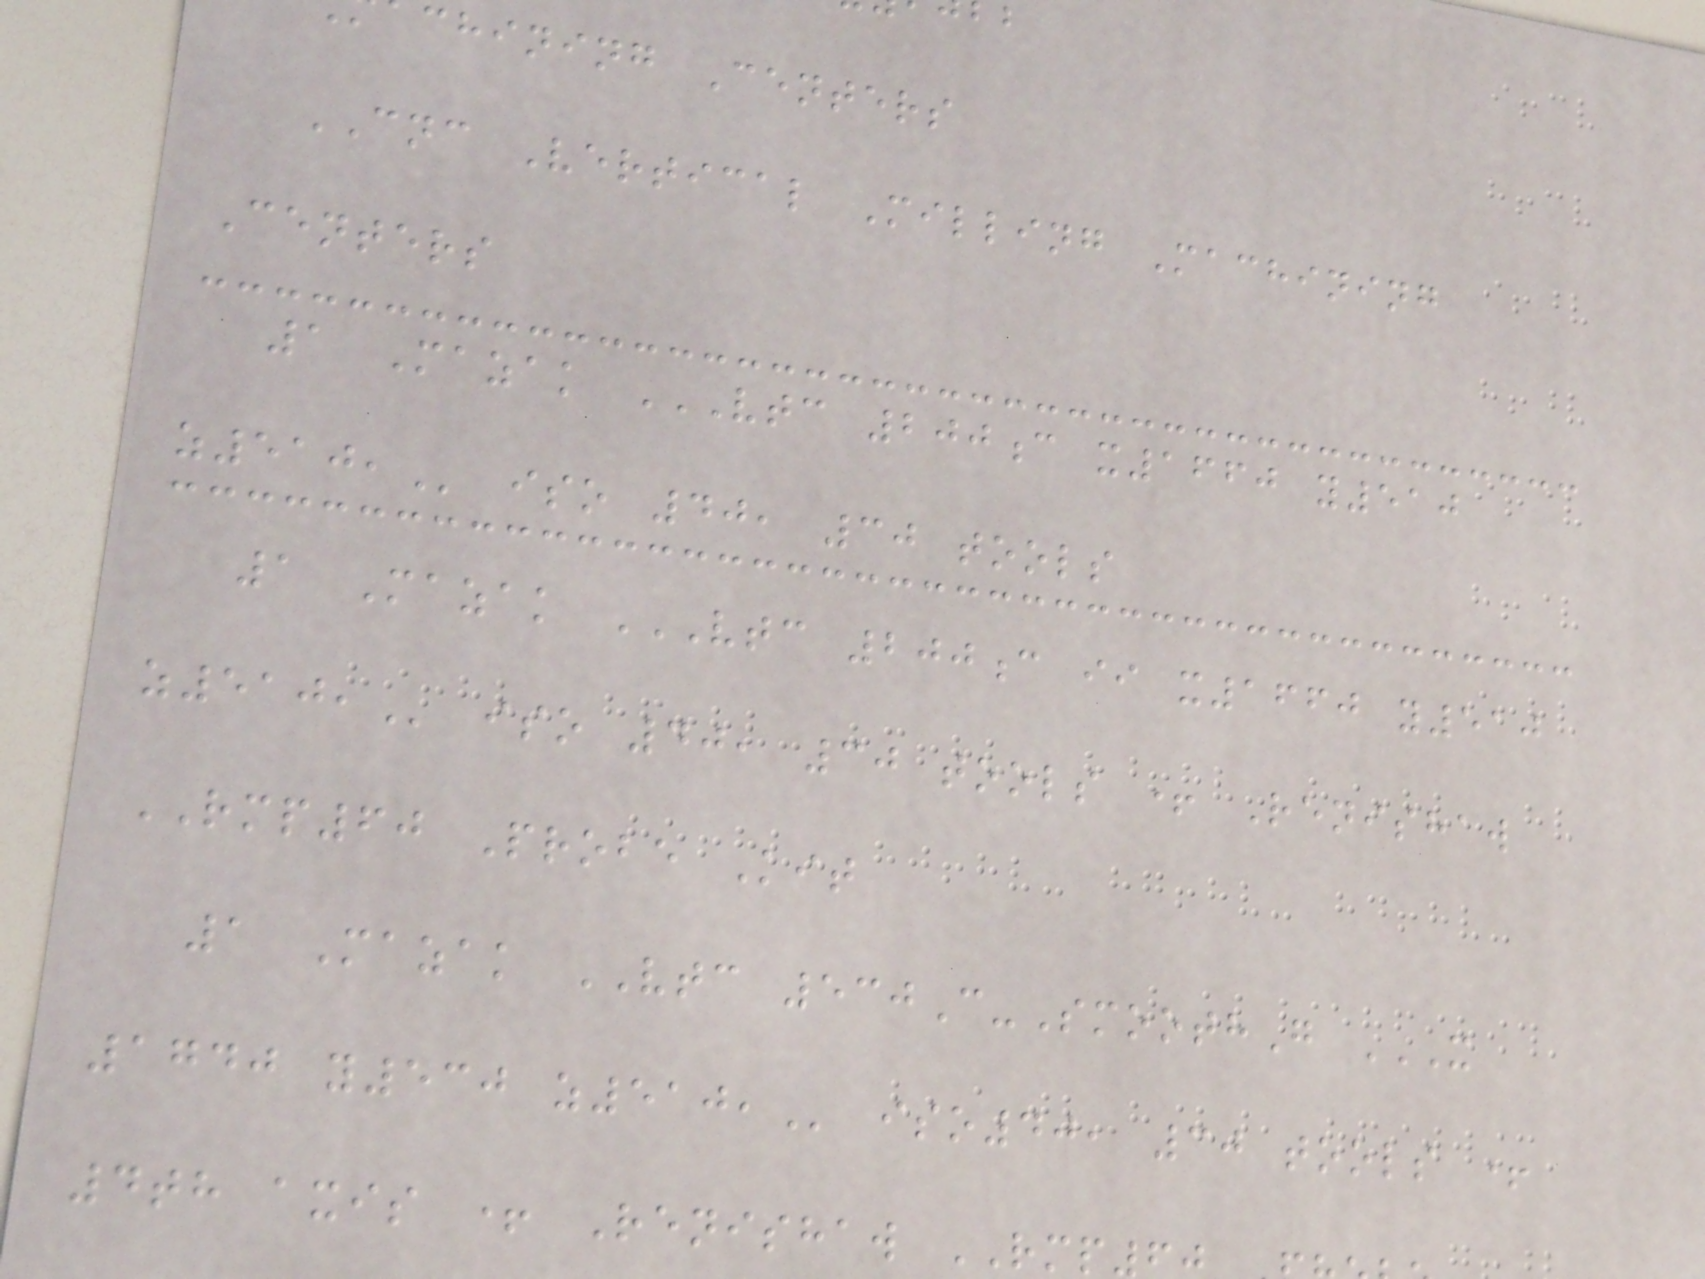chining Centers
CNC Vertical Milling Machining
Centers
1 Mazak VTC 200C X1660 Y510
iso 40, 30 tools
1 Mazak VTC 200C II X1660 Y510
iso 40, 30 tools + Renishaw
RMP60 Probe Kit
1 Mazak VTC 530C-SmoothG X
1740 y530
4th axis + Renishaw RMP
